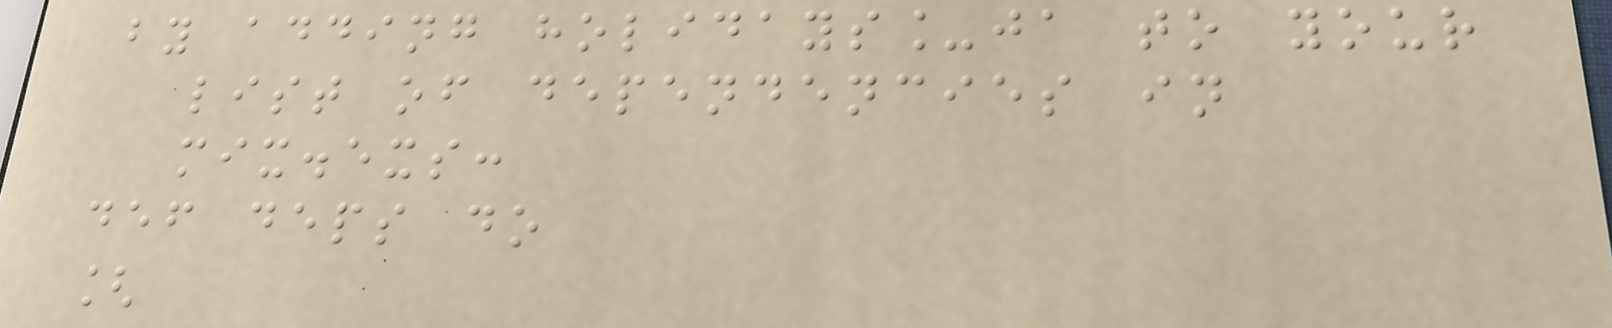by adding holidays_ja to your
list of dependencies in
mix.exs:
def deps do
[
